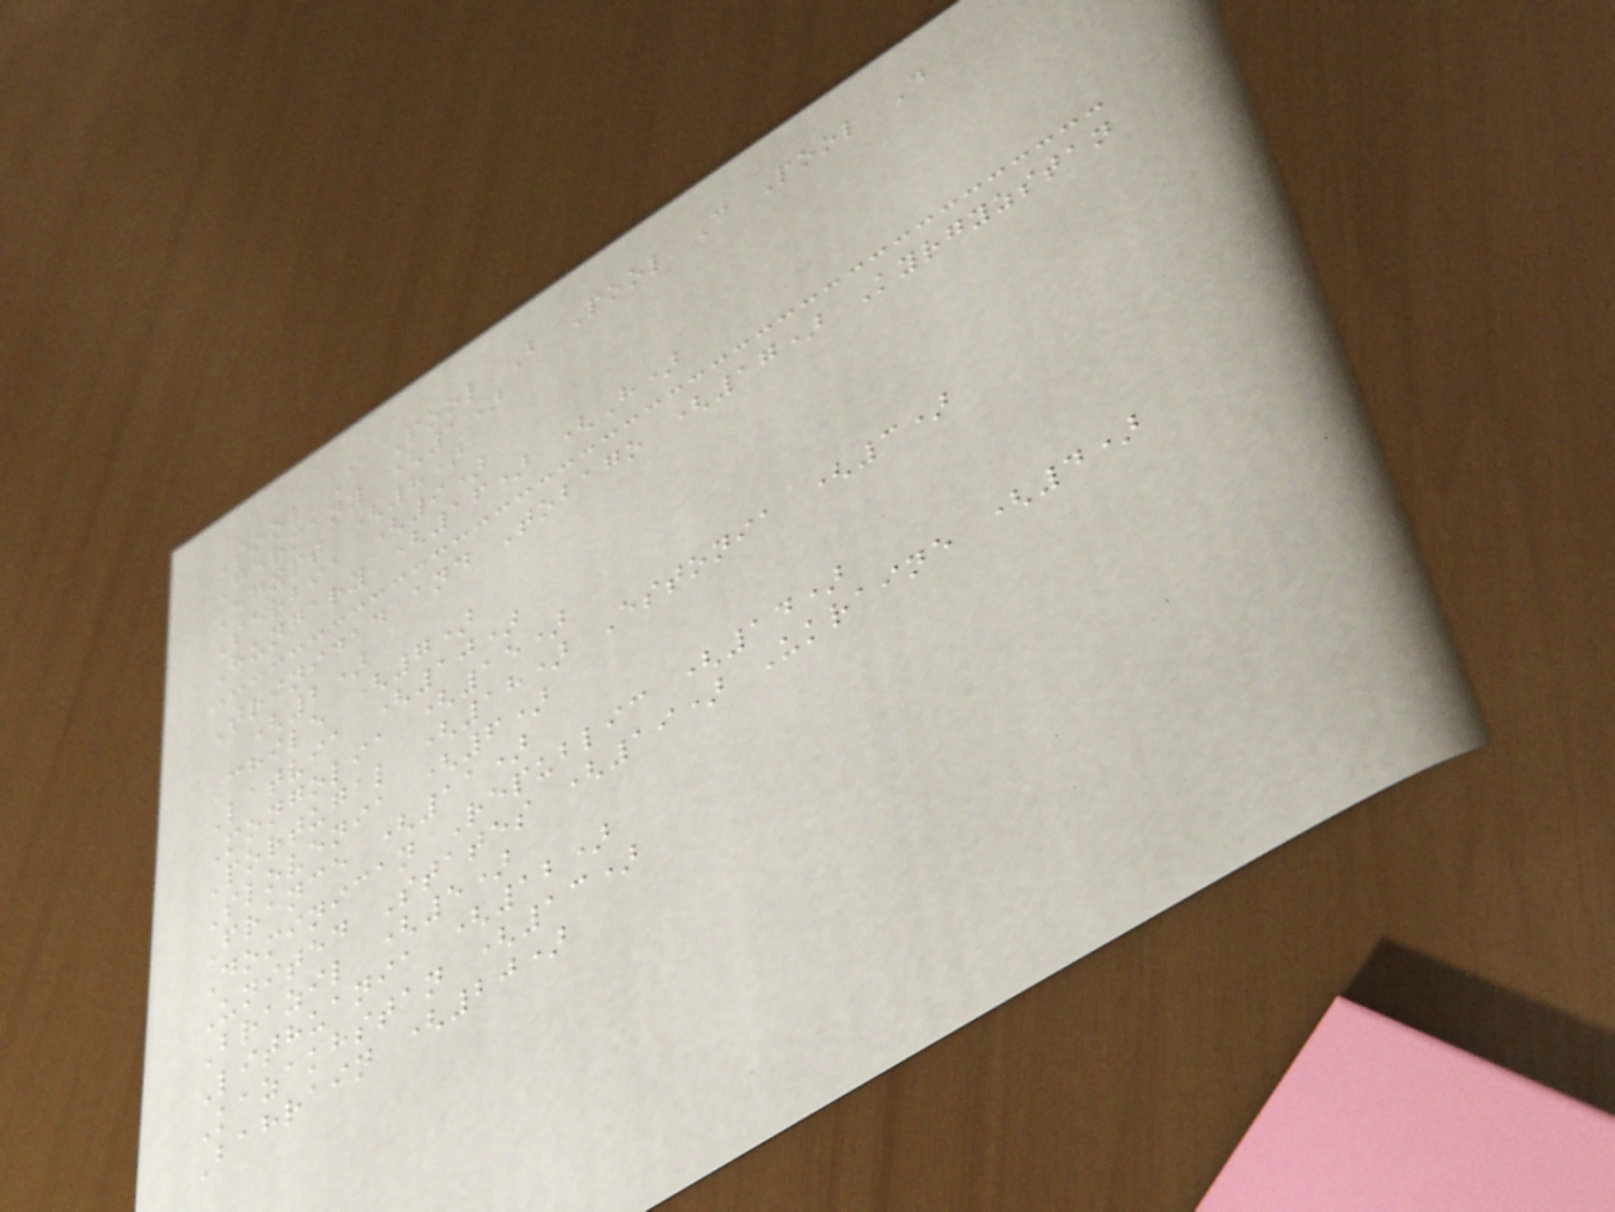Pool A Pool B Pool C Pool D
Germany (1)
Egypt (8)
Serbia (9)
Hungary (16) (H)
Trinidad and Tobago (17) Kyrgyzstan
(2)
Chile (7)
Latvia (10)
Mongolia (15)
Portugal (18) Estonia (3)
Slovenia (6)
France (11)
Dominican Republic (14)
United States (19) Ukraine (4)
Brazil (5)
Lithuania (12)
Kazakhstan (13)
Bahrain (20)
